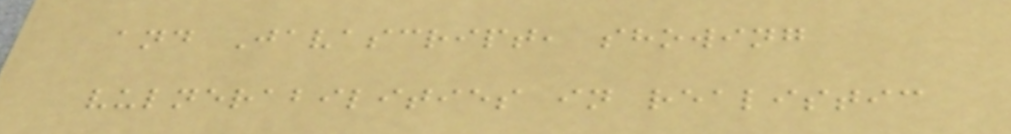and Javascript, showing
vulnerabilities in realistic
